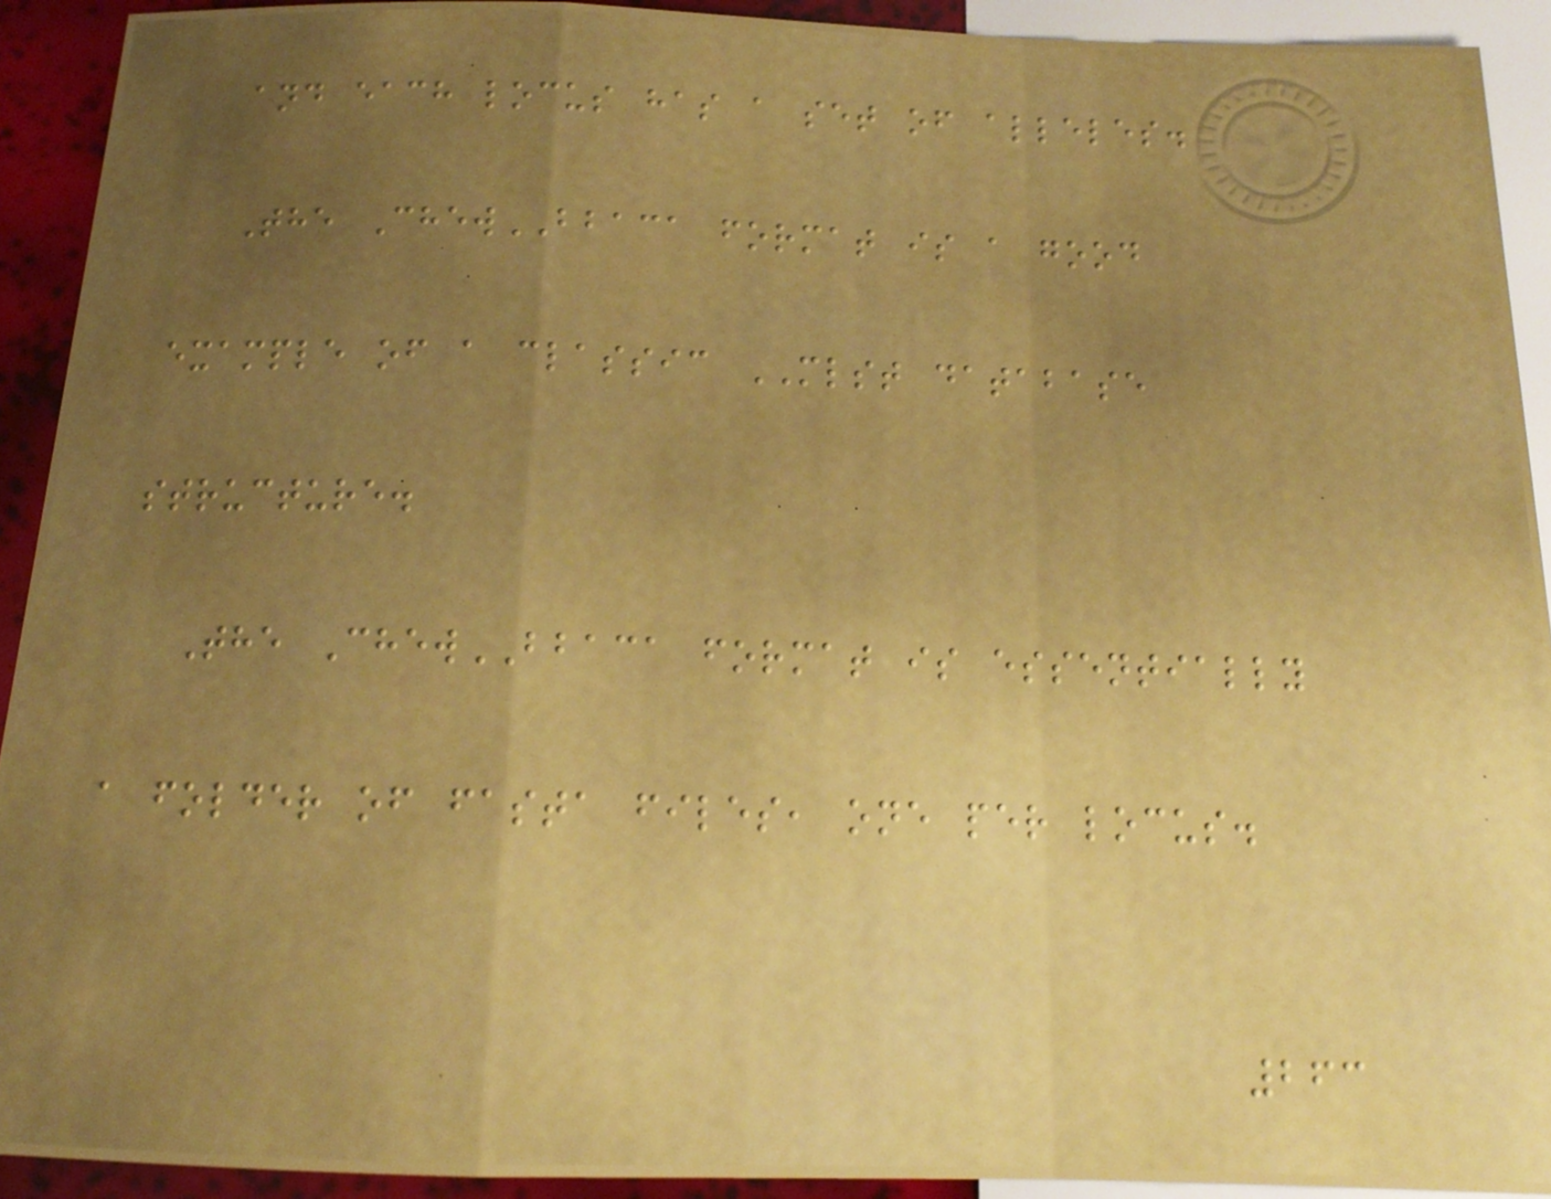and each locus has a set of alleles.
The ChewBBACA format is a good
example of a classic MLST database
structure.
The ChewBBACA format is essentially
a folder of fasta files, one per locus.
263
